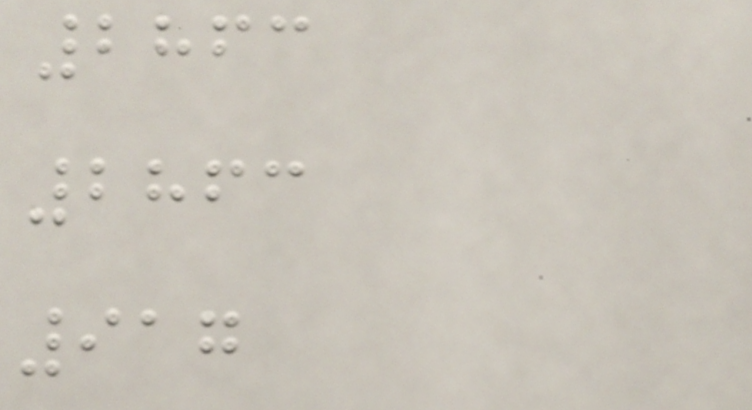2863
2863
917
